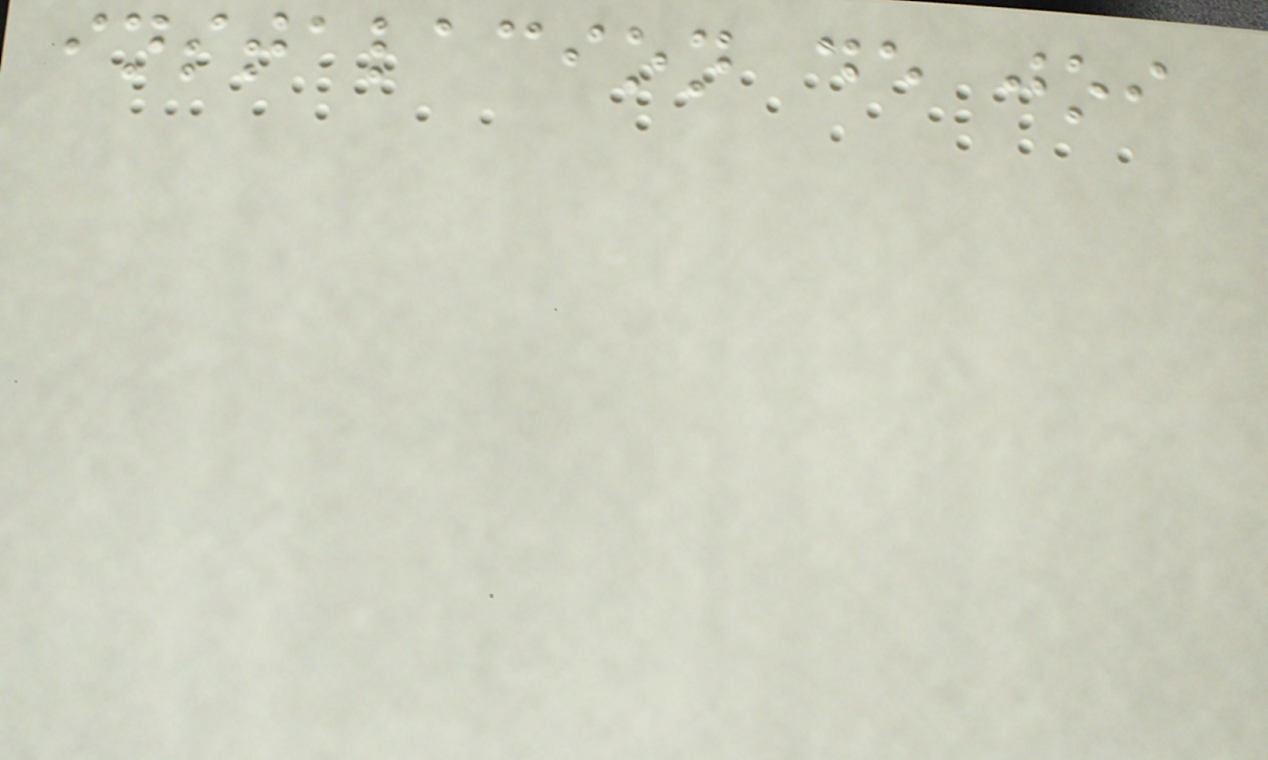instalacion de joi
